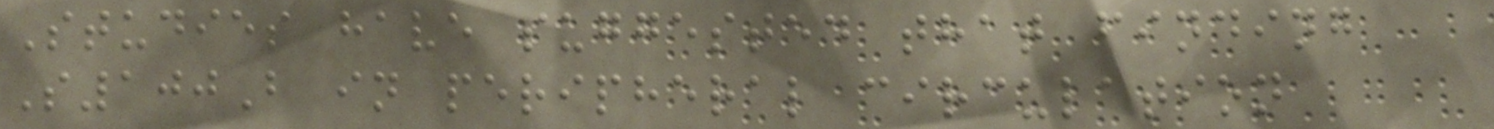Studies have suggested that finding
S100B in peripheral circulation
